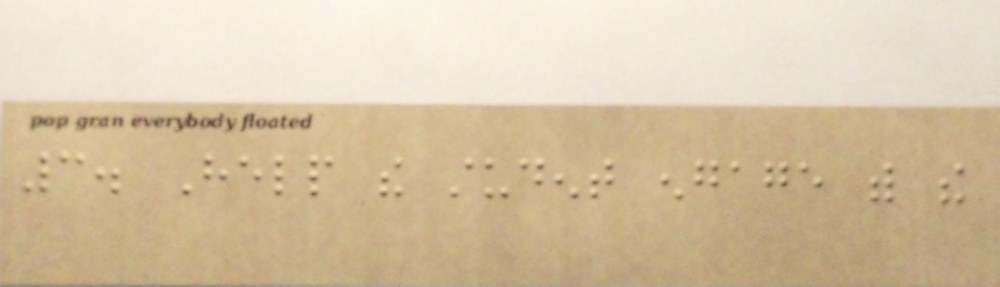3. Help the student engage with the
